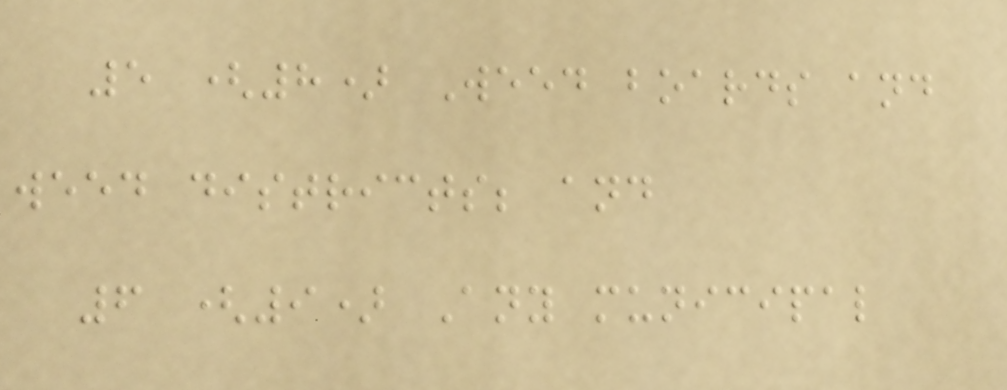5 (8) Weed boards and
weed districts; and
6 (9) Any municipal
